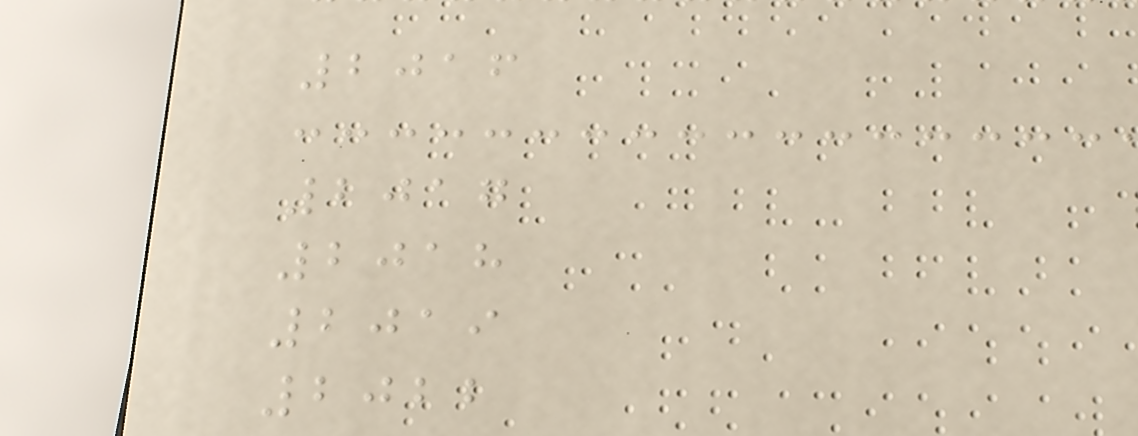2016
2017
2018
2019
2022
